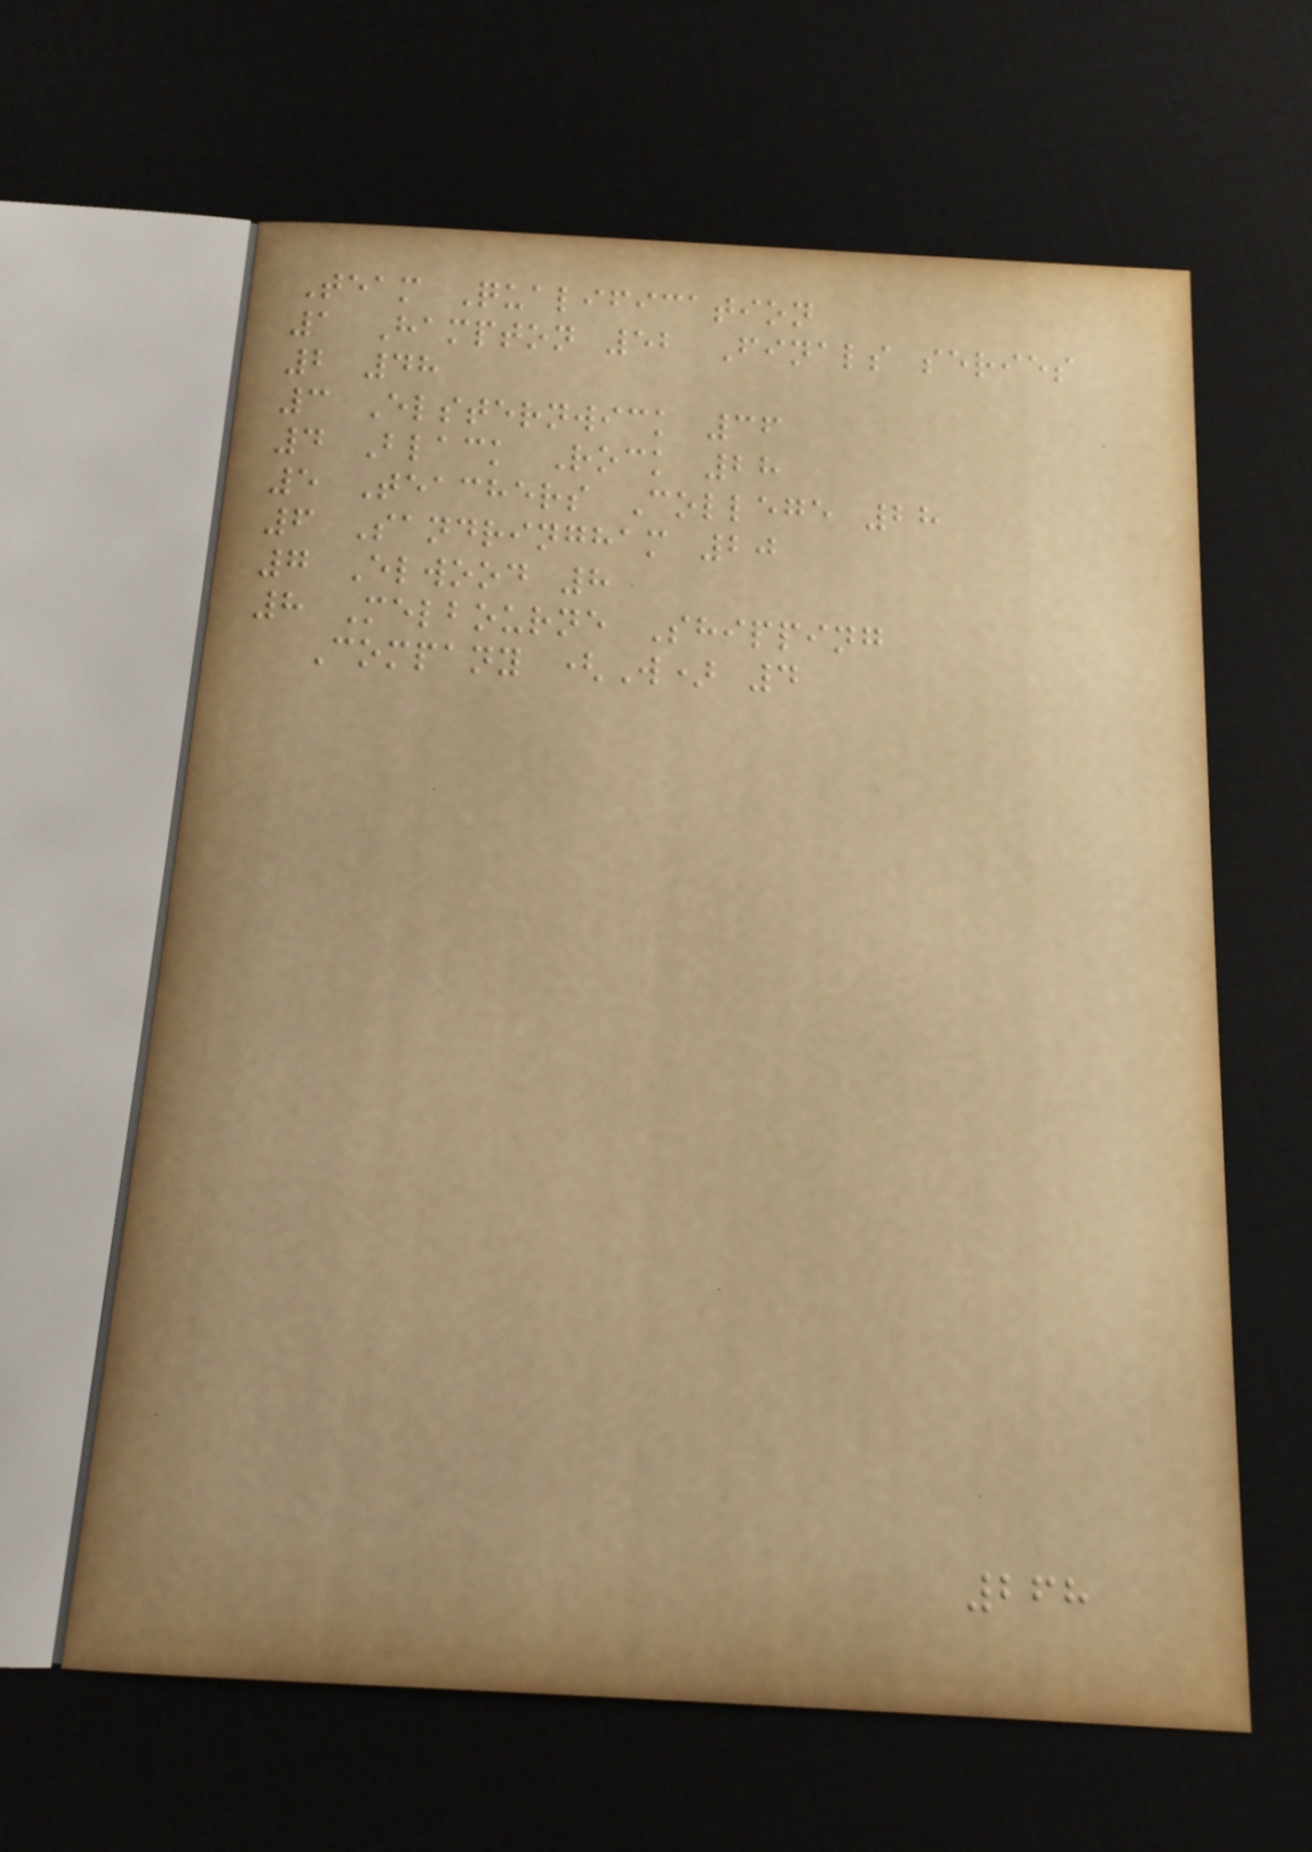Team Qualification
1 Hampton 52 Finals series
2 48
3 Elsternwick 36
4 Black Rock 28
5 Teachers College 28
6 Sandringham 20
7 Elwood 8
8 Melbourne Shipping
Company (W) 4
268
